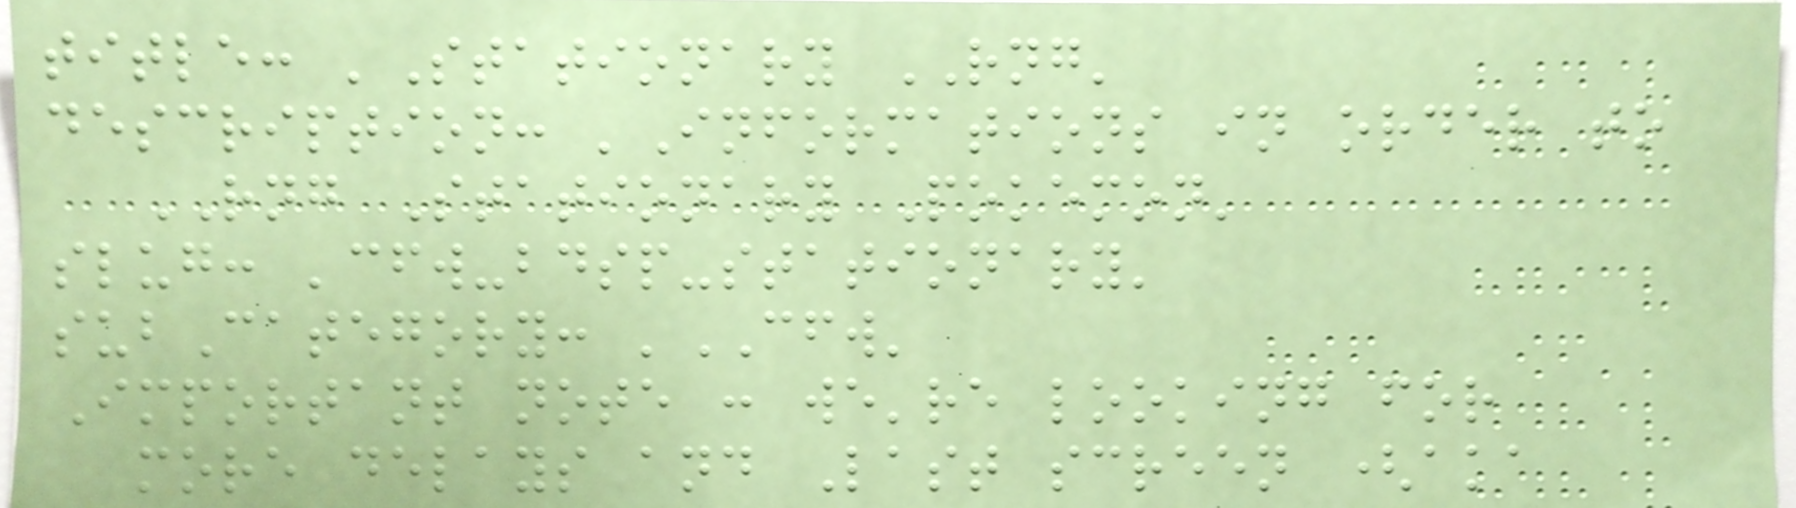title: 'Stationary RNG'
description: 'Informations in order to
RNG Stationary Pokemon'
slug: 'cfw-bdsp-stationary'
subCategory: 'CFW'
Important note : we're looking for
more delays and Last screen (aka
